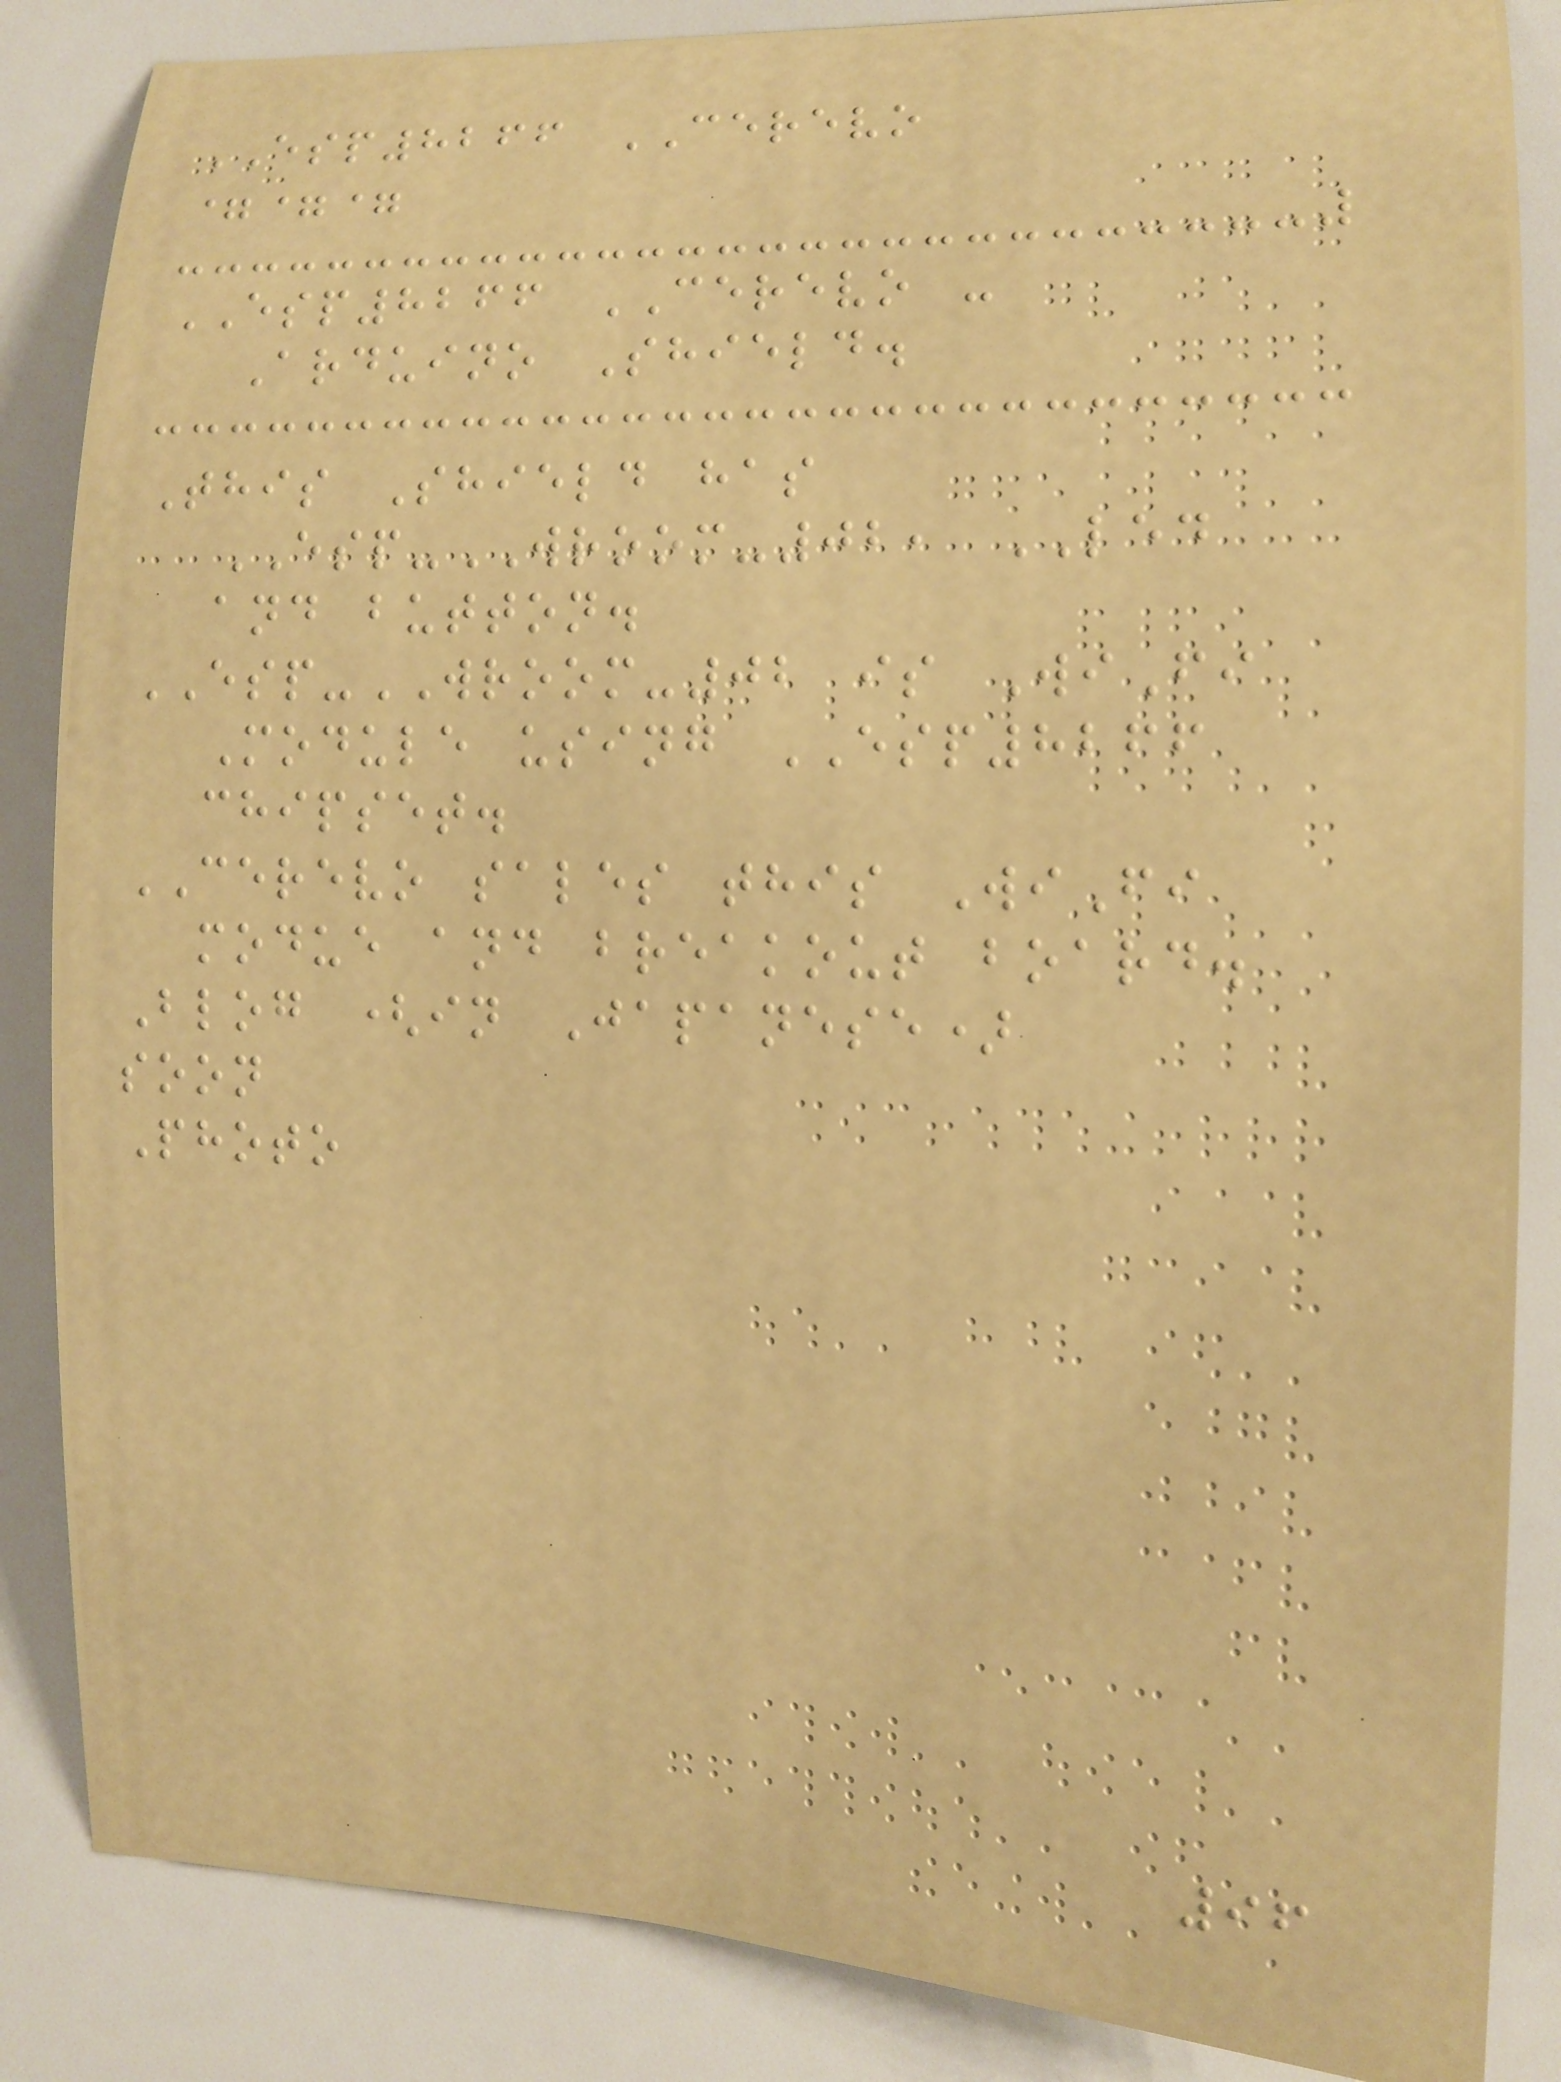ESP8266 CEREVO
===
ESP8266 CEREVO -
Arduino Shield.
This Shield has
ESP-WROOM-02, LED
and button.
ESP-WROOM-02 is WiFi
Module using ESP8266
chipset.
CEREVO sales this WiFi
modue and breakout board.
Blog (in Japanese)
soon
Photo
96
